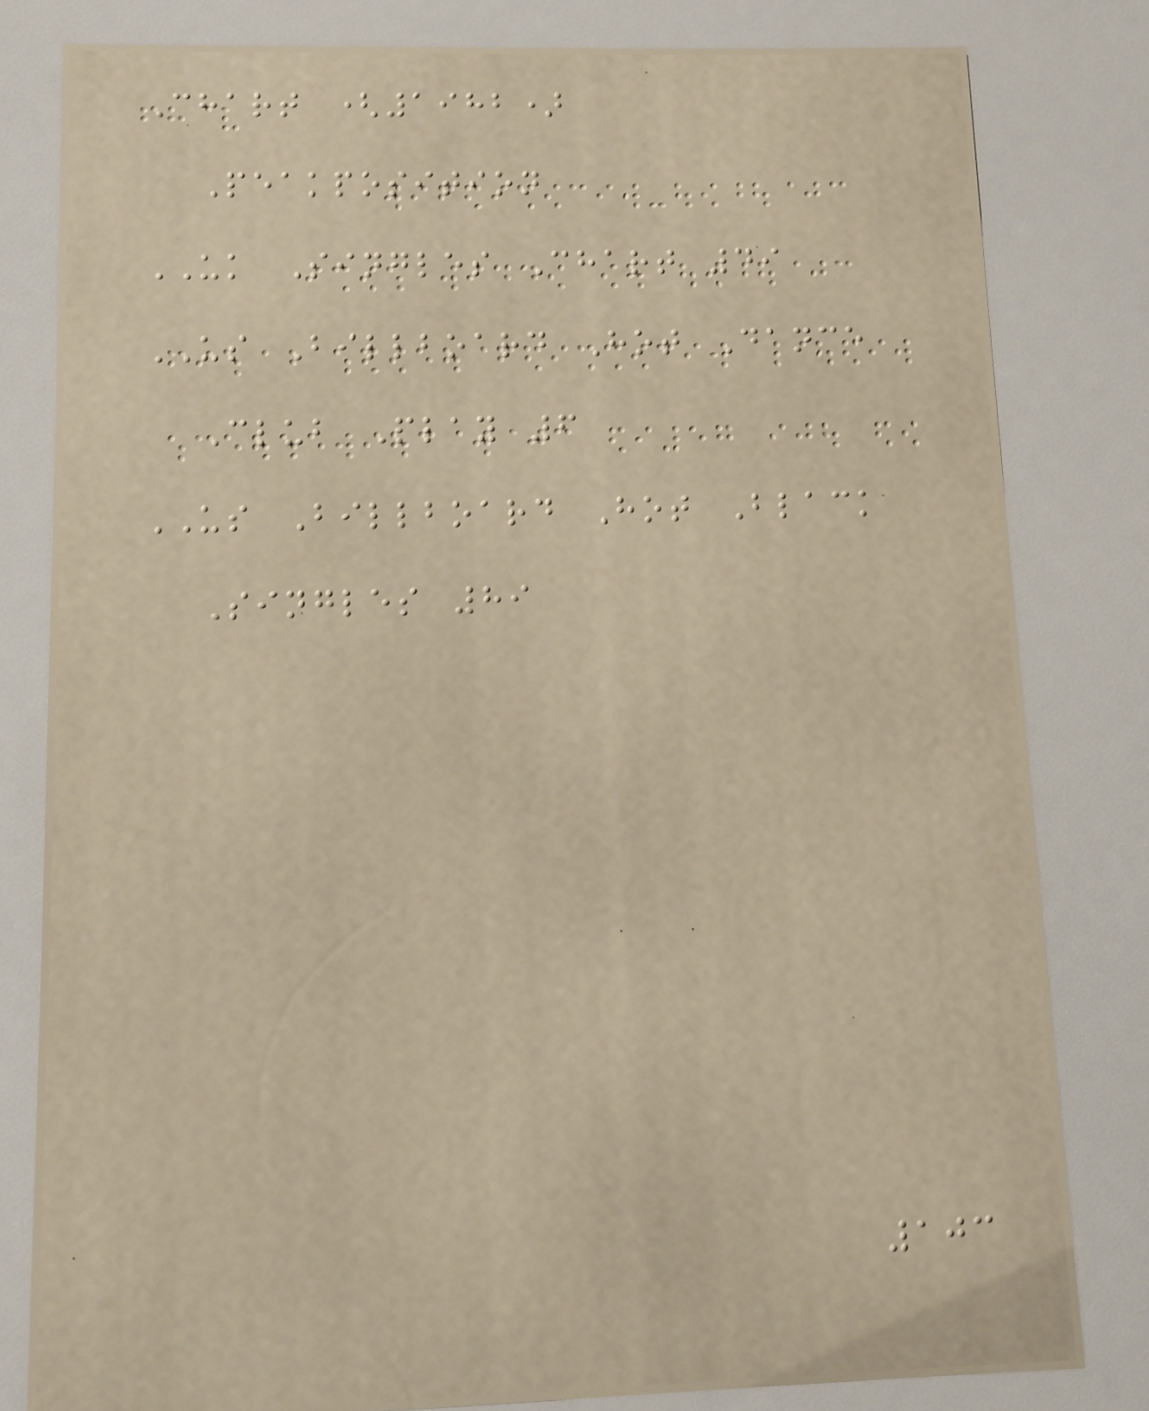Chart (1982)
Peakposition
UK Singles Chart 49
US Billboard Hot Dance
Club Play 6
US Billboard Hot Black
Singles 89
103
